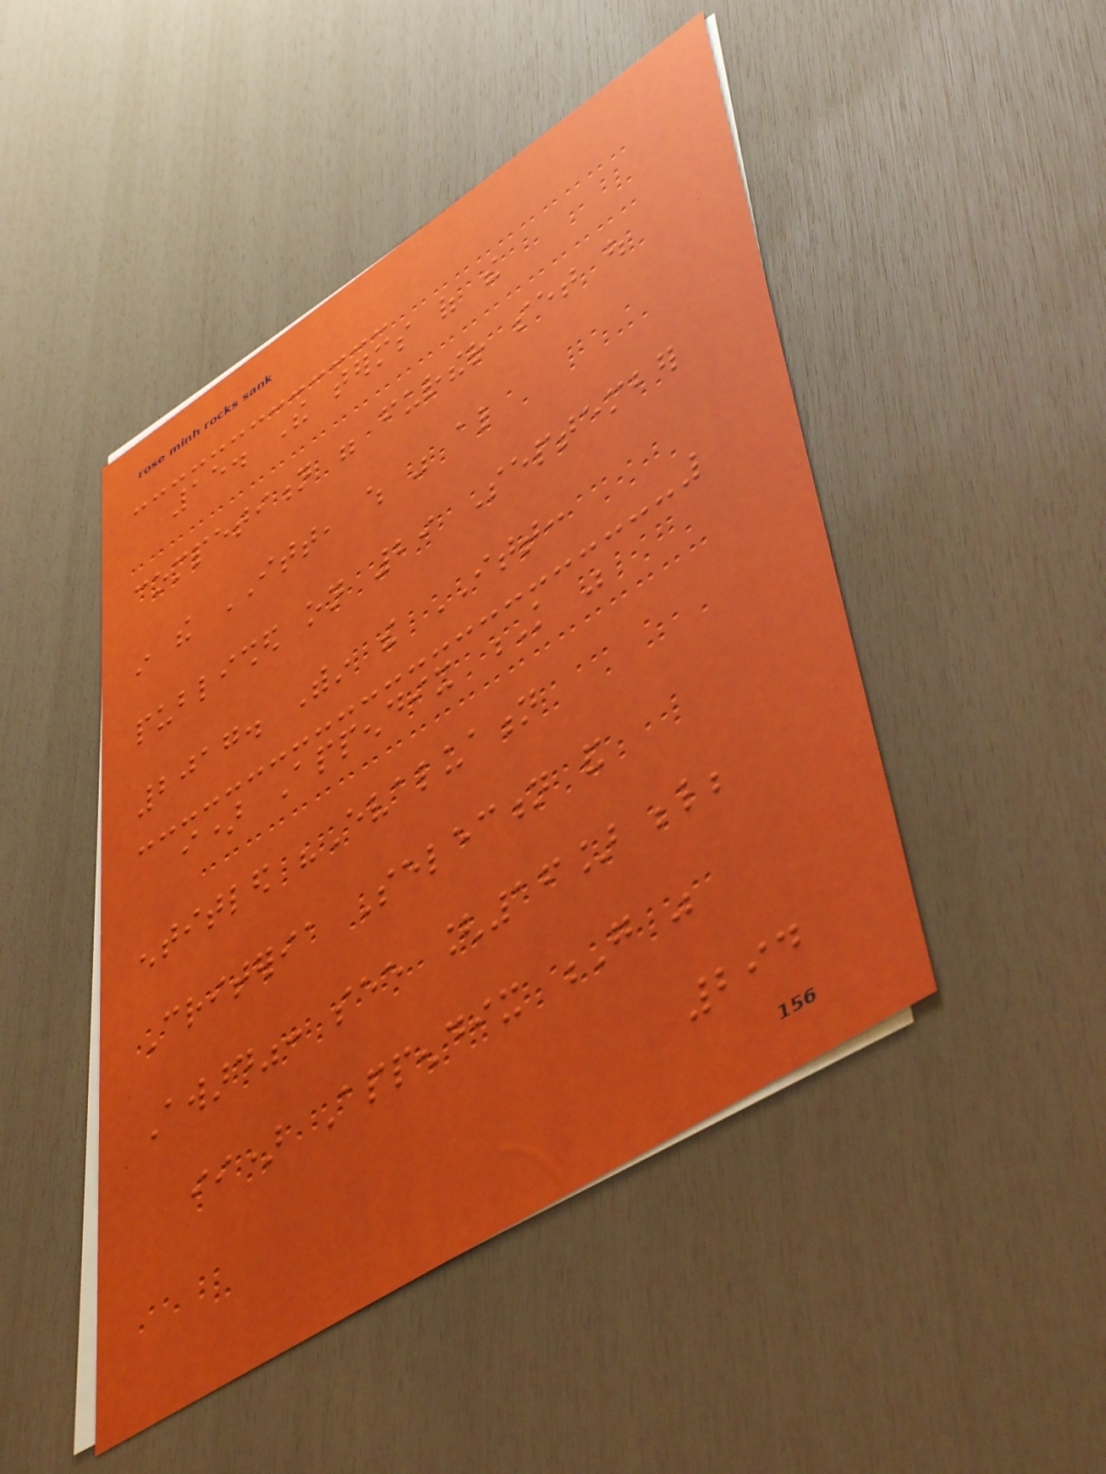15. The terms of the
competition were further set out
in the ITT, which was also
published on 29 September
2017. Within the ITT:
i) Appendix K was
entitled "Evaluation
Criteria Selection and
Award": see [16] below;
ii) Appendix G was
294
